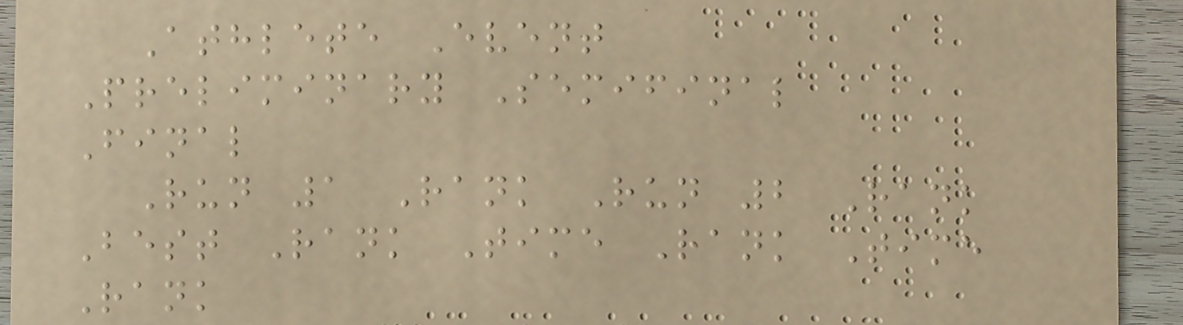Athlete Event
Preliminary Semifinal
Final
Run 1 Rank Run 2 Rank
Best Rank Time Rank Time
Rank
